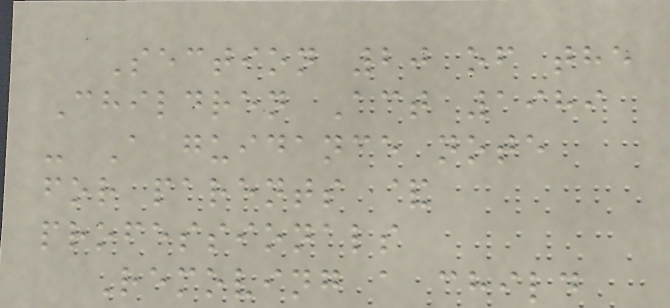Section 20 of the
Children Act 1989
- A guidance note
for parents &
professionals
Removing a child
